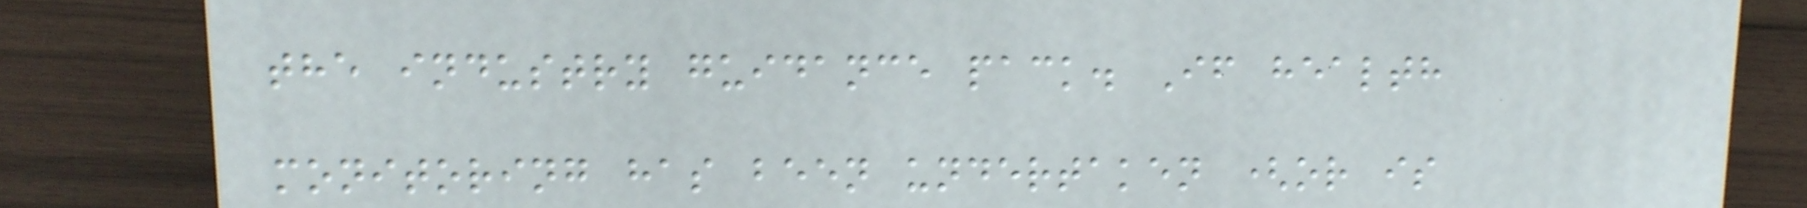the industry guidance pack. If health
monitoring has been undertaken (or is
